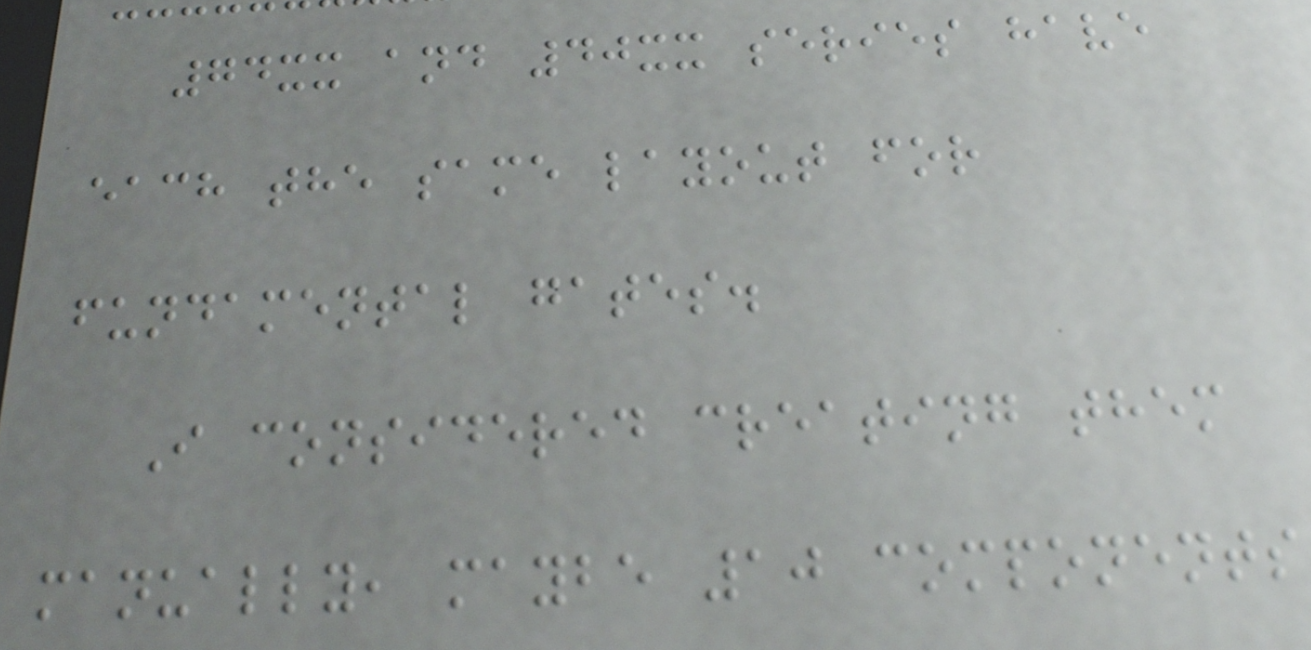74xx and 40xx series have
each the same layout for
fundamental gates.
I considered creating them
manually, maybe 10 components
